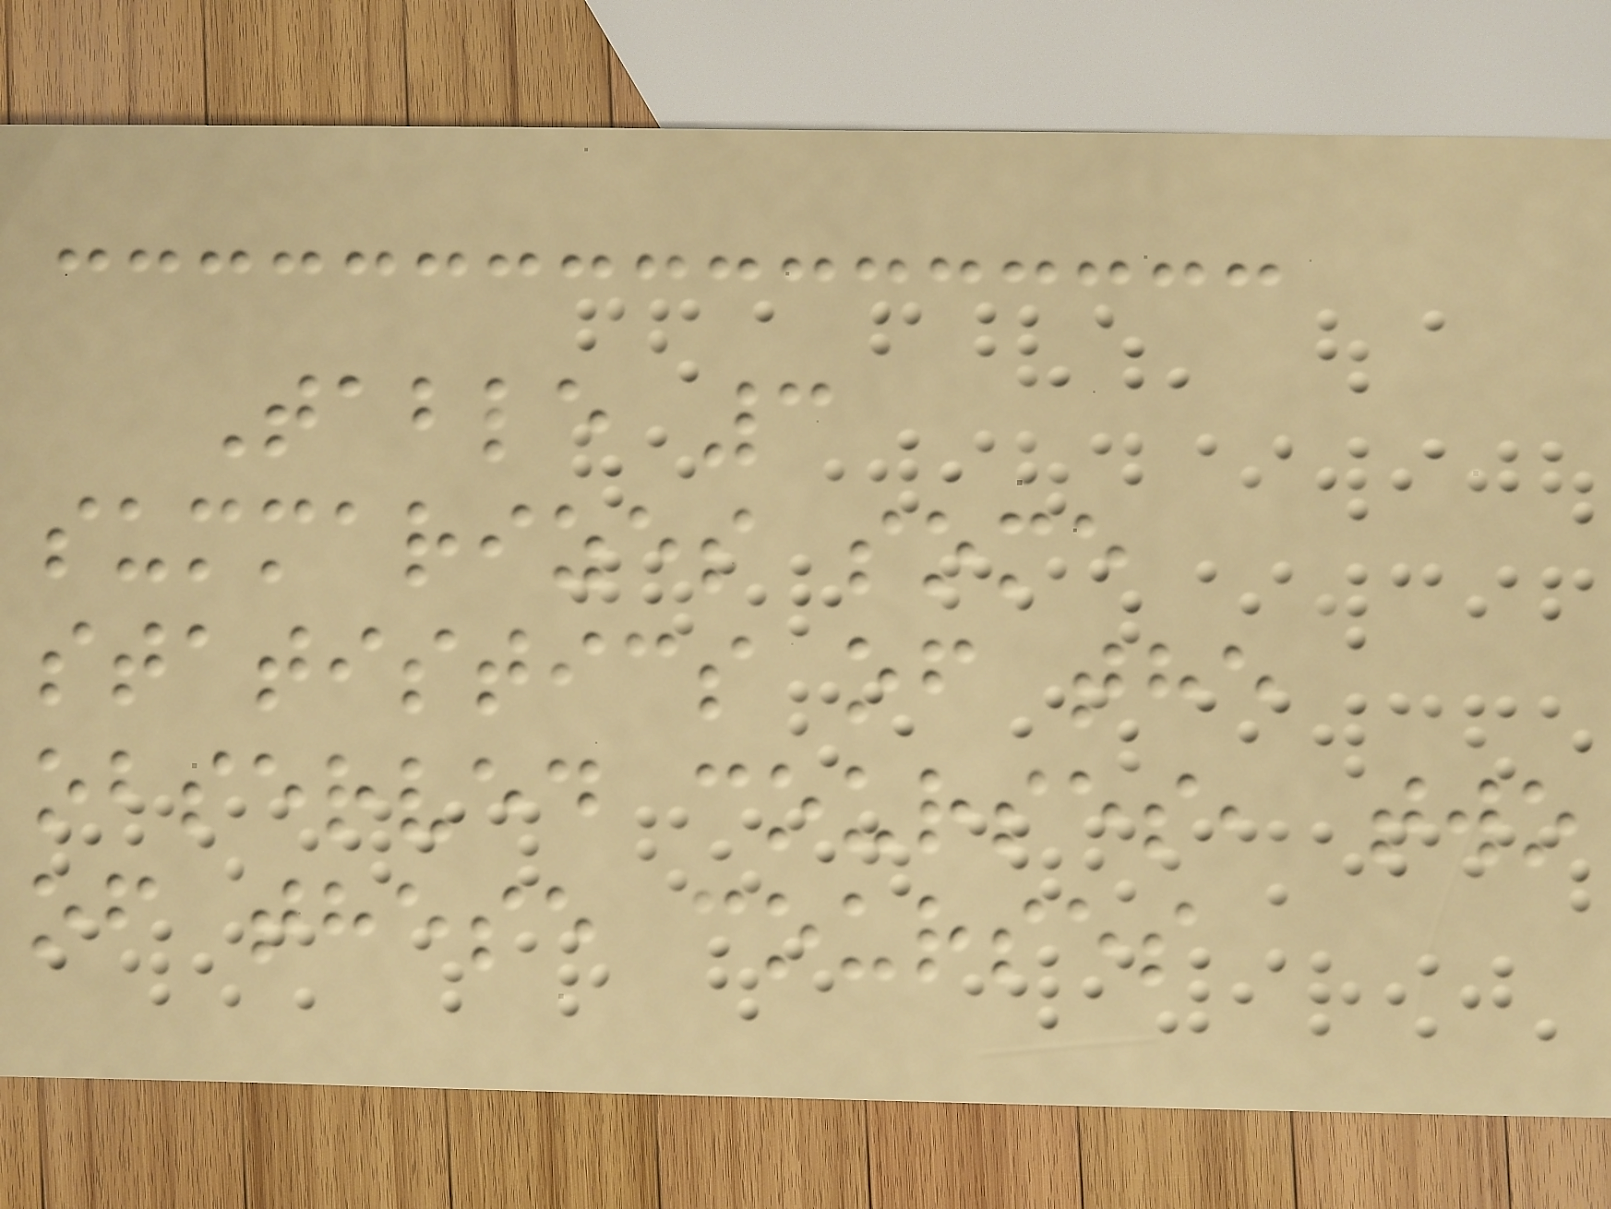Table 3
summarizes some
statistics of the
observed courses, two
of these courses
